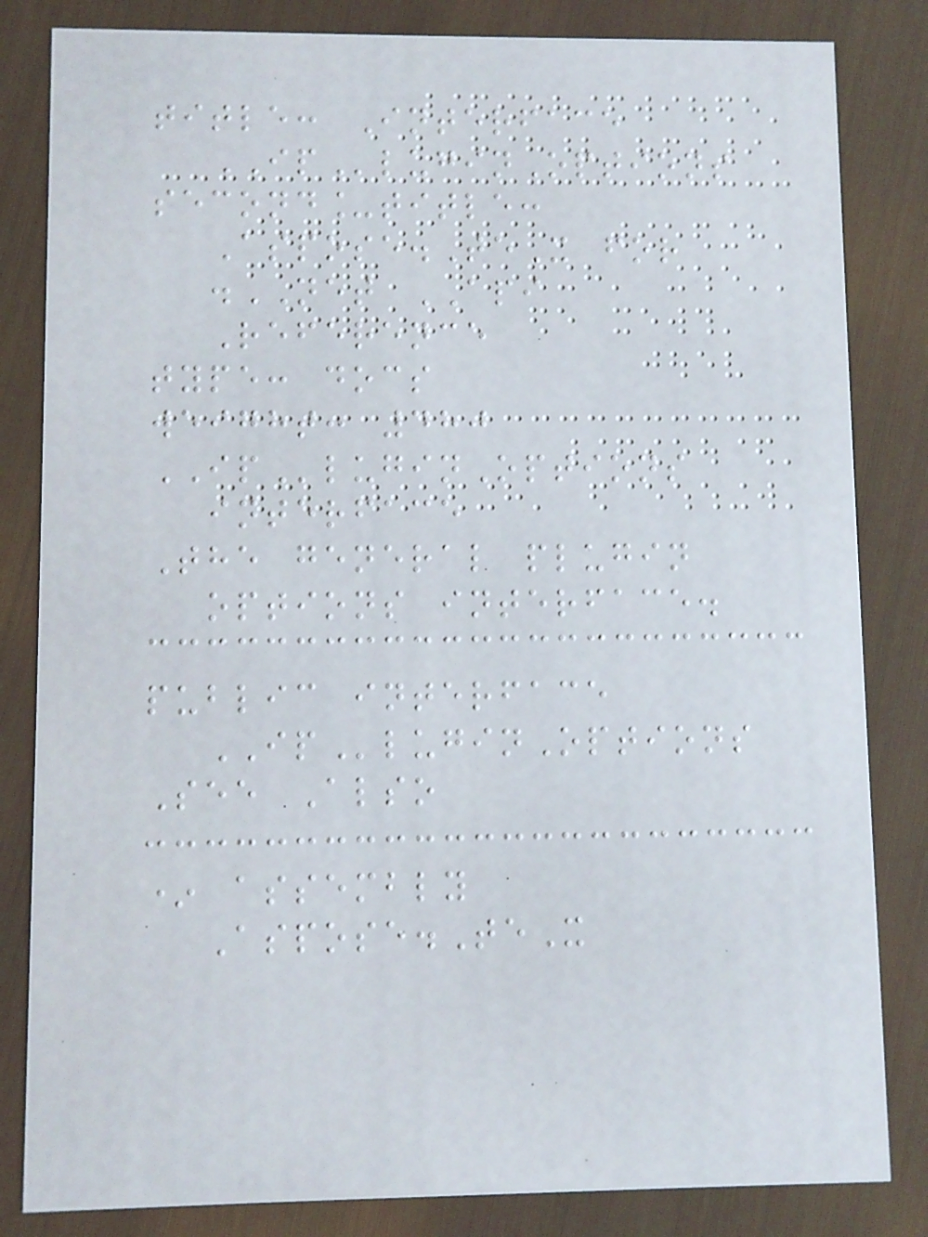title: Interface
IPluginOptions
second_title:
Aspose.TeX for
.NET API
Reference
type: docs
weight: 480
IPluginOptions
interface
The general plugin
options interface.
public interface
IPluginOptions
See Also
* assembly
Aspose.TeX
